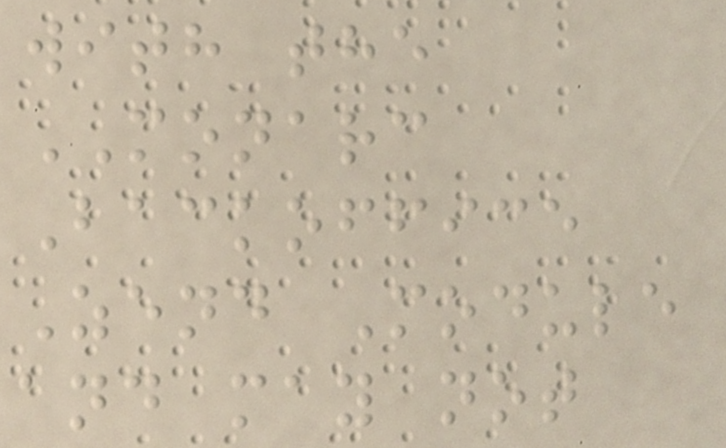with the
MONARC
Backoffice
Zend Module
and may not
